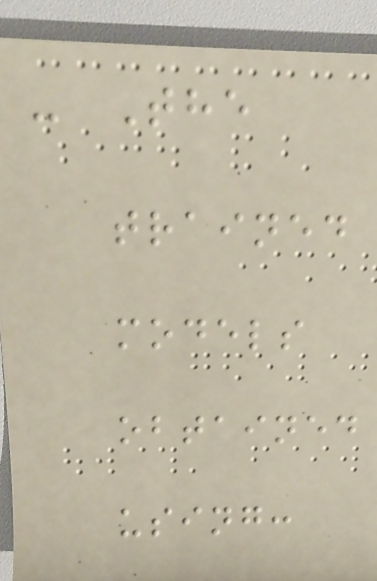- The
trained
models
obtained
using:
